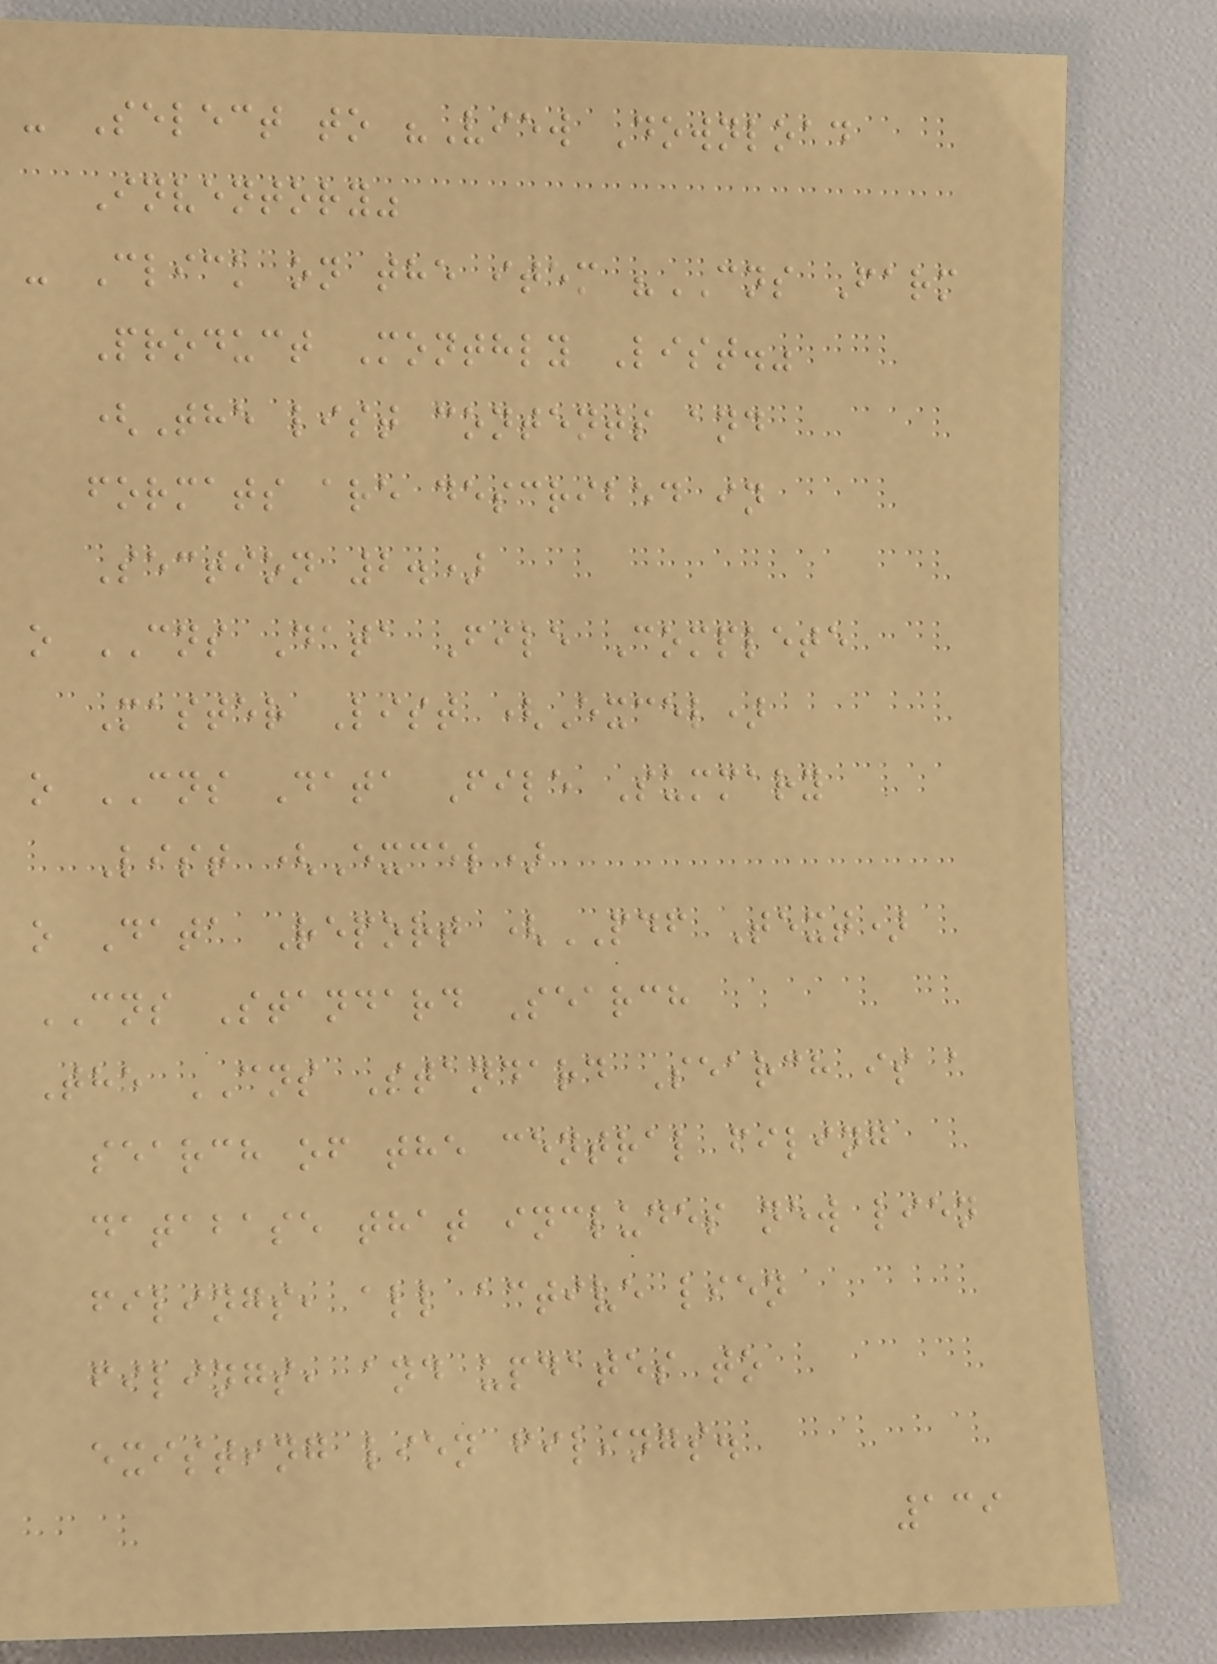- Select to "View Download
Inventory"
- Click on the item "CNS Farm
Product Monthly List."
(The list contents and
formats are described in
Section 2.)
o CNS Data File Complete
Master List (Excel)
o CNS Data File Summary
List (Excel)
o Data Report (PDF Text)
CNS Standard Search
The CNS Standard Search is a
search of the central filing
database that includes new lien
filings, all active lien
filings, and updates to
existing lien filings.
139
